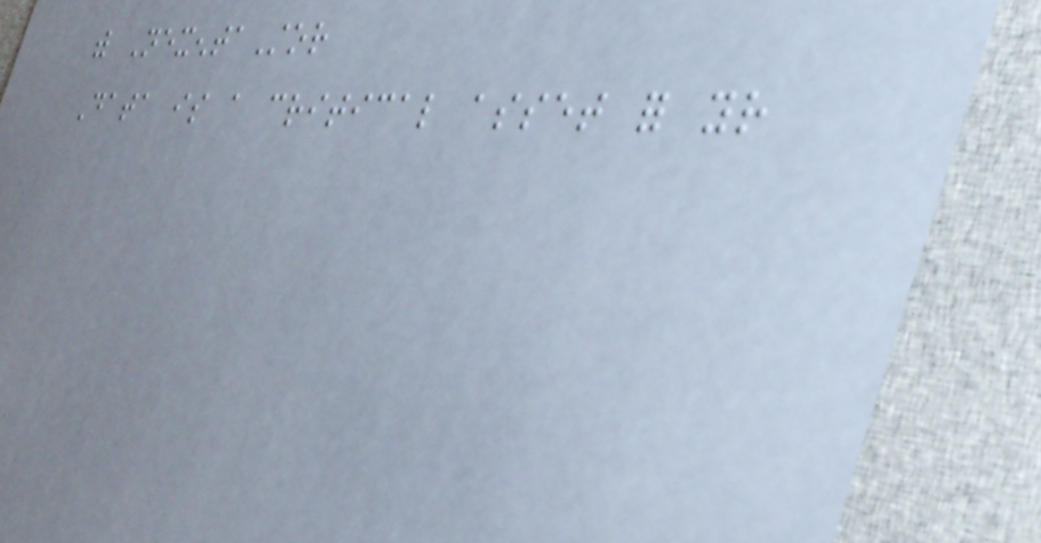with NexentaStor
Data is a critical asset for your
